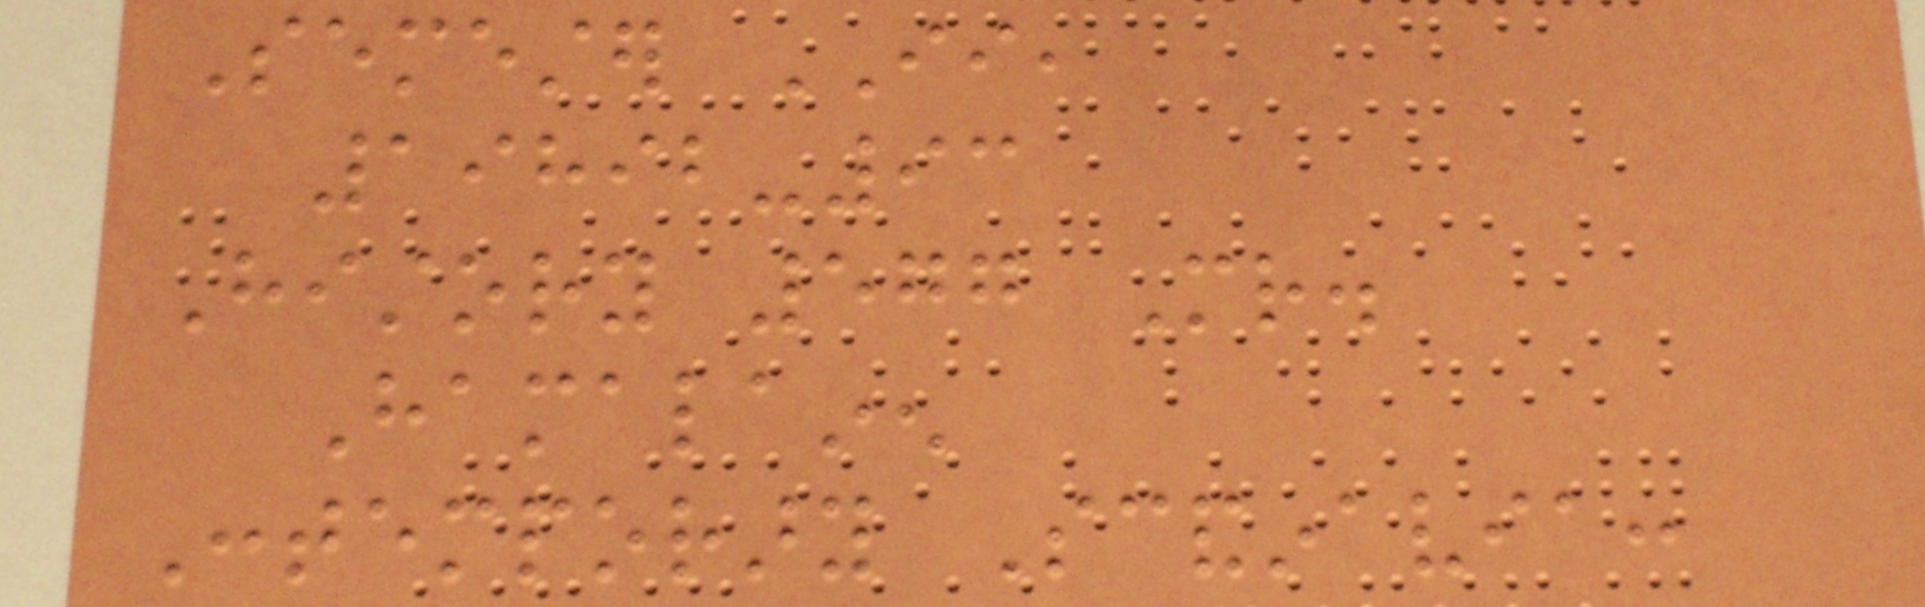Semester II,
19892-93
History 577 Mr.
Hamalainen
Contemporary Scandinavia:
